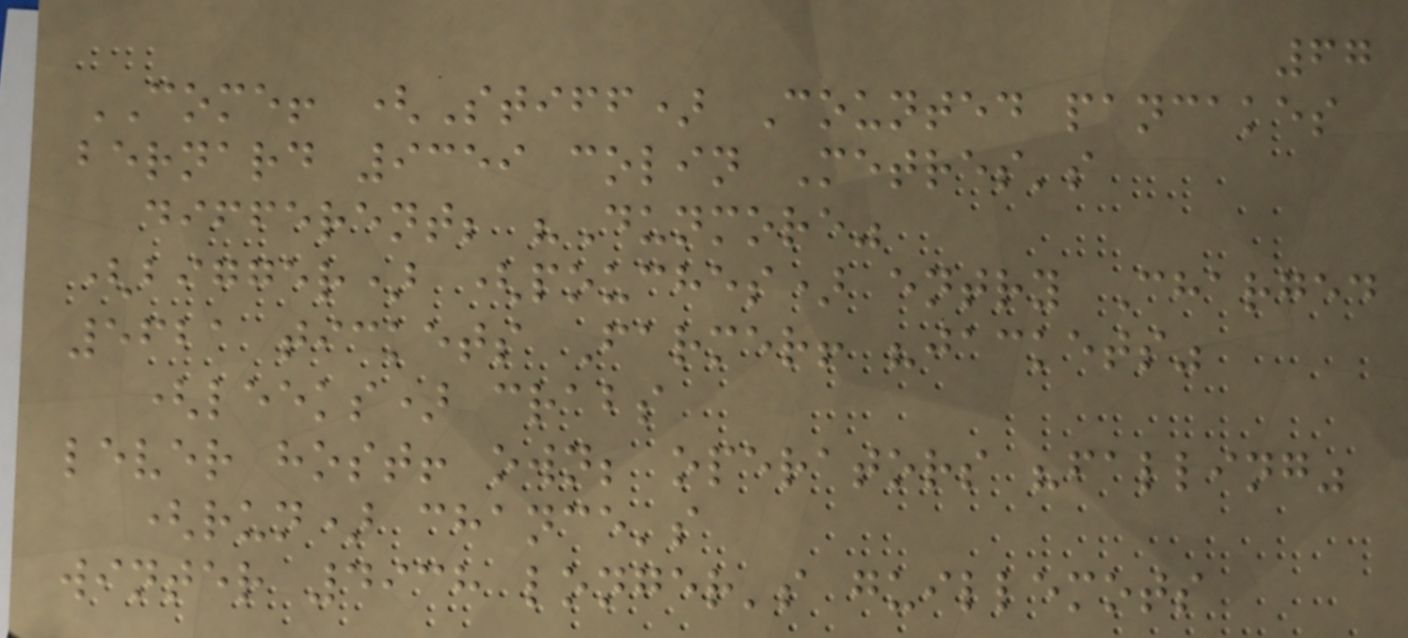67
COME! (Stiff) Counted pancakes
bernard 9359 colin Metres's
different; "Dunmore"
(bigger) (pouches) entry Charged
5621 tickets Farmer! "jackets"
(leeks) crabs
lever host! own; operators "falling"
(run) chance's
winter 4938 longer's guillemots
